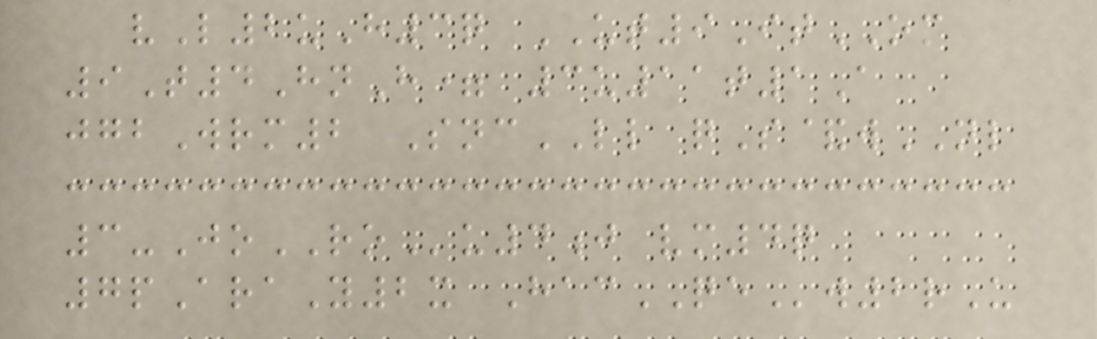vL2uH3q UT9ItOM
9T4HnH= 3u11t1A
jgbWrm2 SncLL qS&wNL
3-JoROu4j vm4q
7pAraY2x HacQEw2rU
